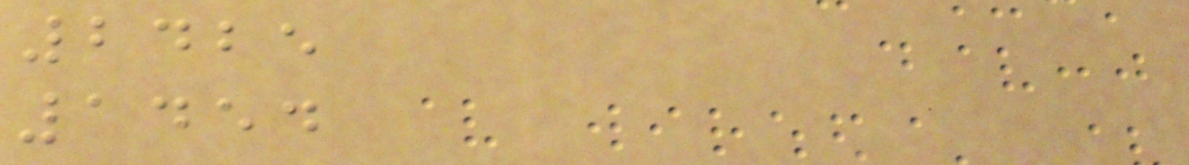2425
1454
